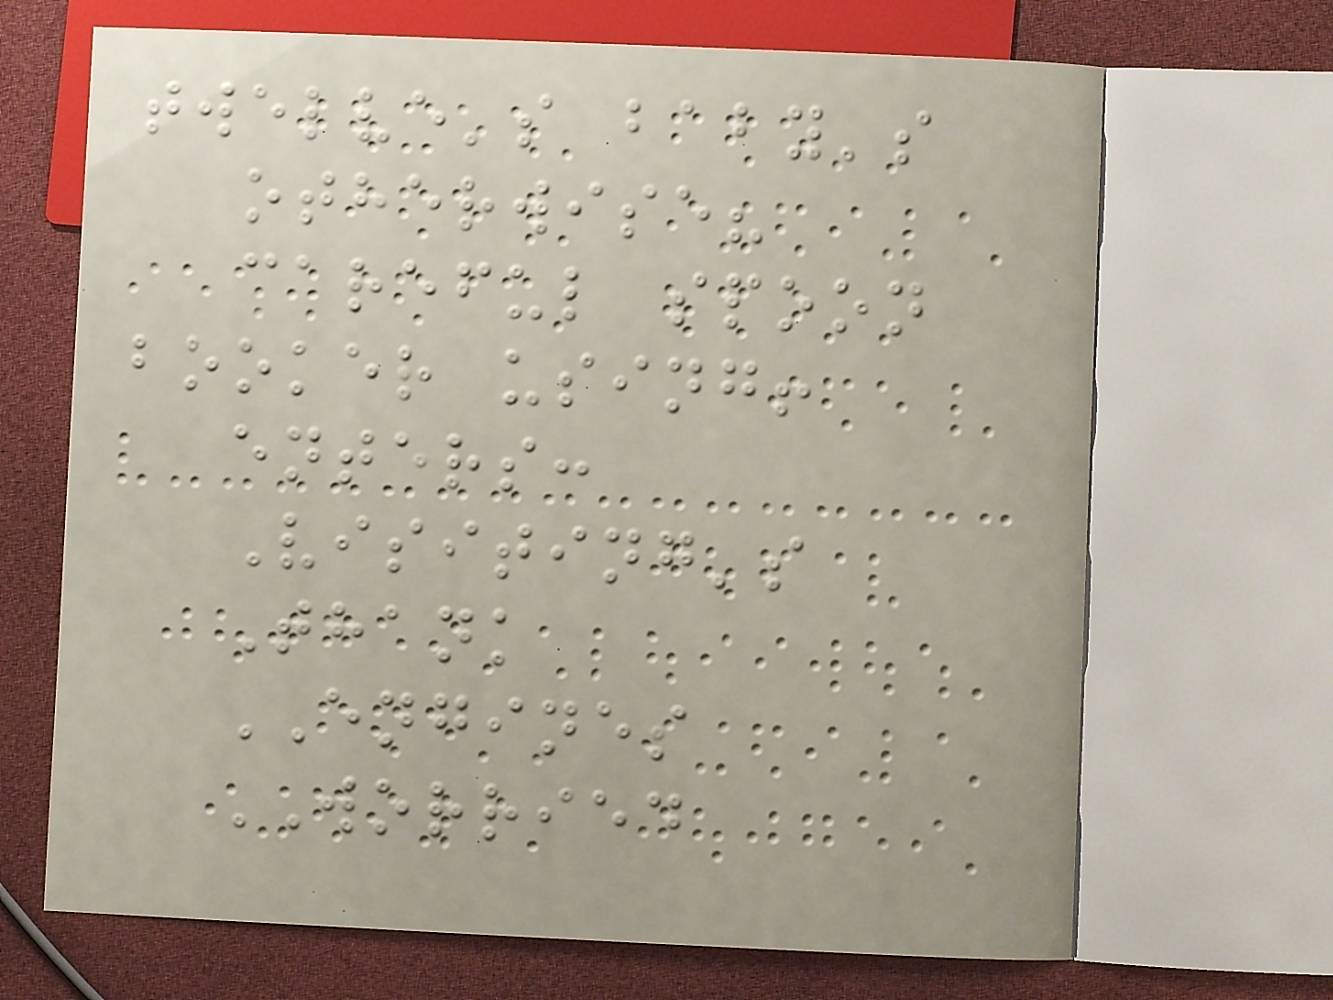twelve's baby's
otherwise?
careful spoon
booker using!
enters:
Visiting's
Thank
ENGINES
WORRIED
